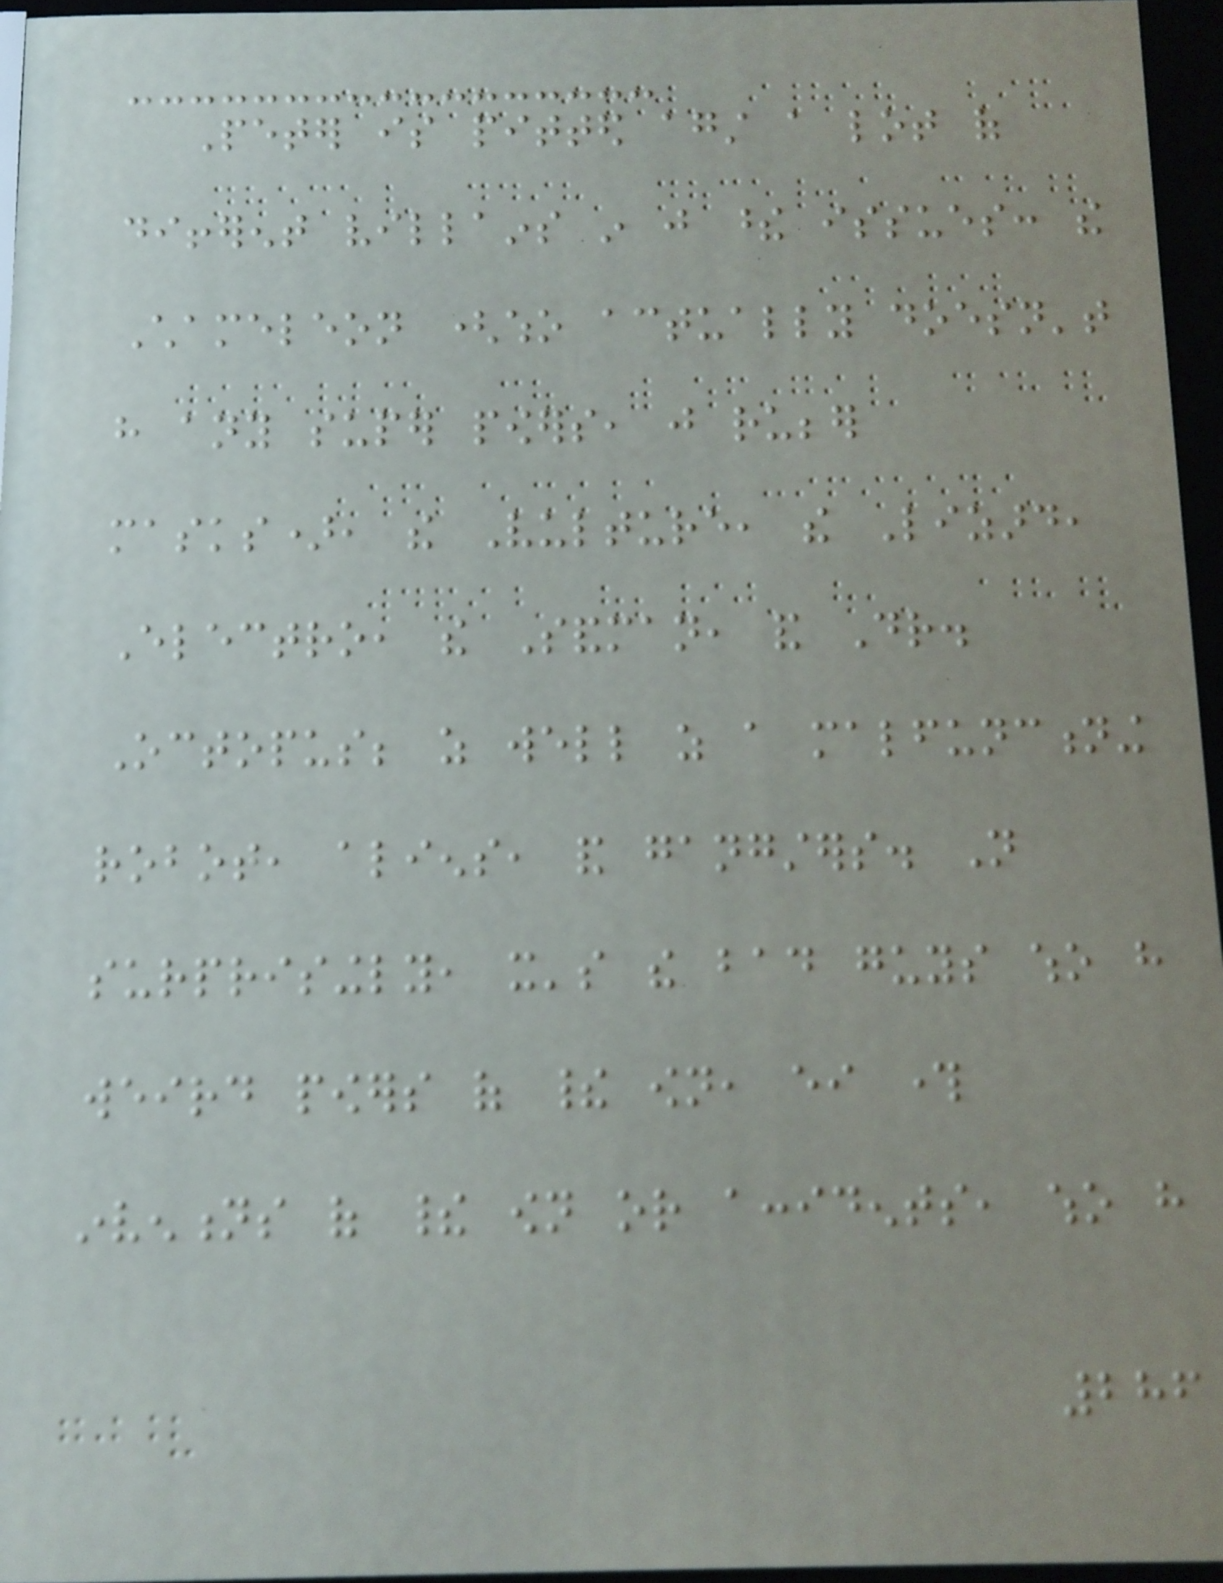Peter is pitted against a lot of
different villains in just these issues: the
Chameleon (who actually doesn't
have any super powers, just rubber
masks), the Vulture, the Lizard,
Electro, the Sandman, and Dr.
Octopus; as well as a malfunctioning
robot, aliens, and gangsters. Not
surprisingly, it's the bad guys who have
weird powers of their own, either through
inventions of their own or accidents, who have
286
